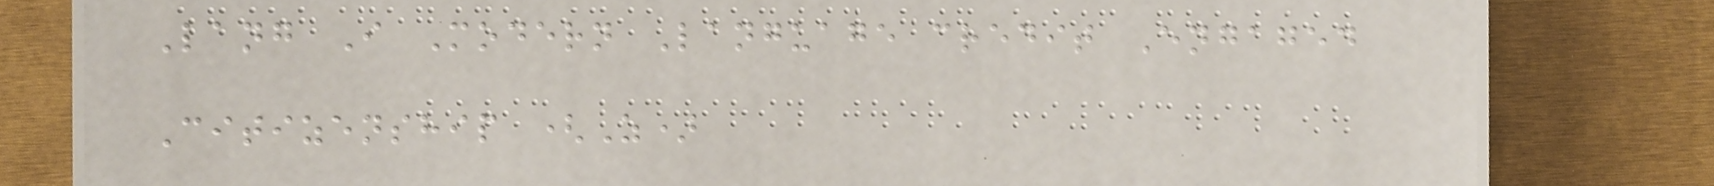Lang I Modern Language credit Engaged
Citizenship (Z)
